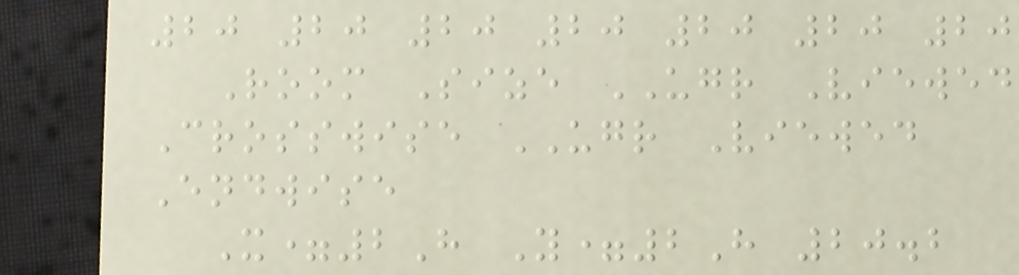20 20 20 20 20 20 20
Room Size UGR Viewed
Crosswise UGR Viewed
Endwise
X=2H Y=2H 20.2
